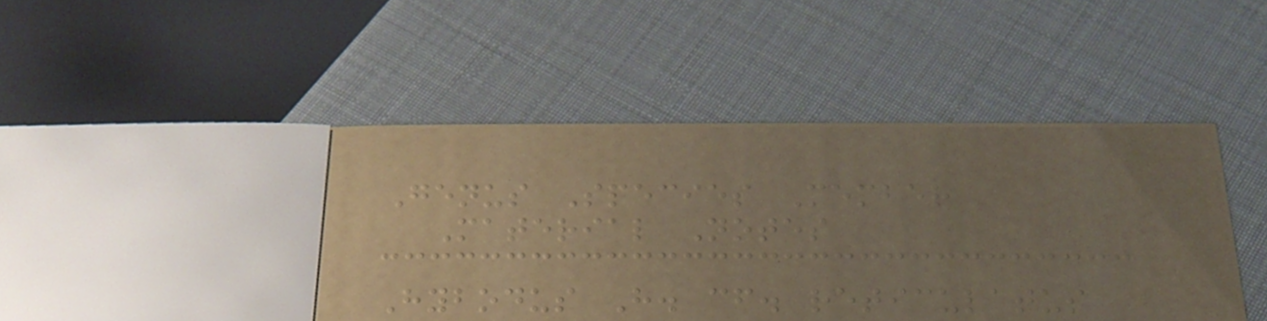Genus Species Member
Material Notes
Hybodus H. cf. reticulatus
